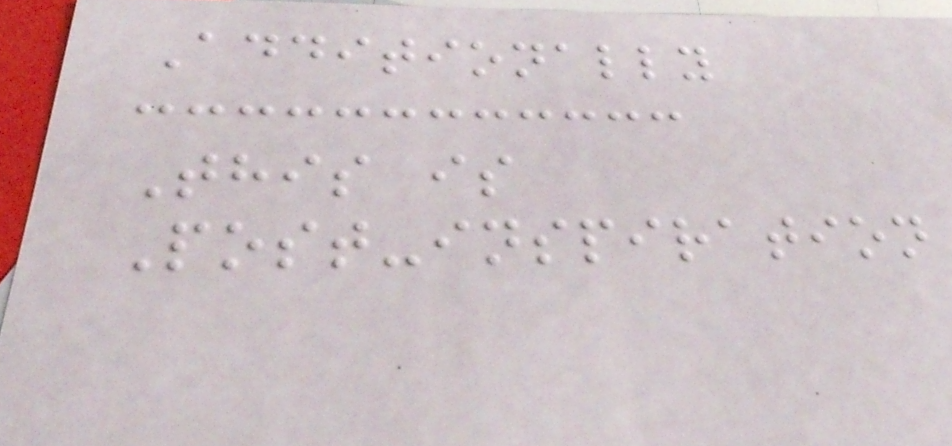Additionally
This is
Post-inspiration
